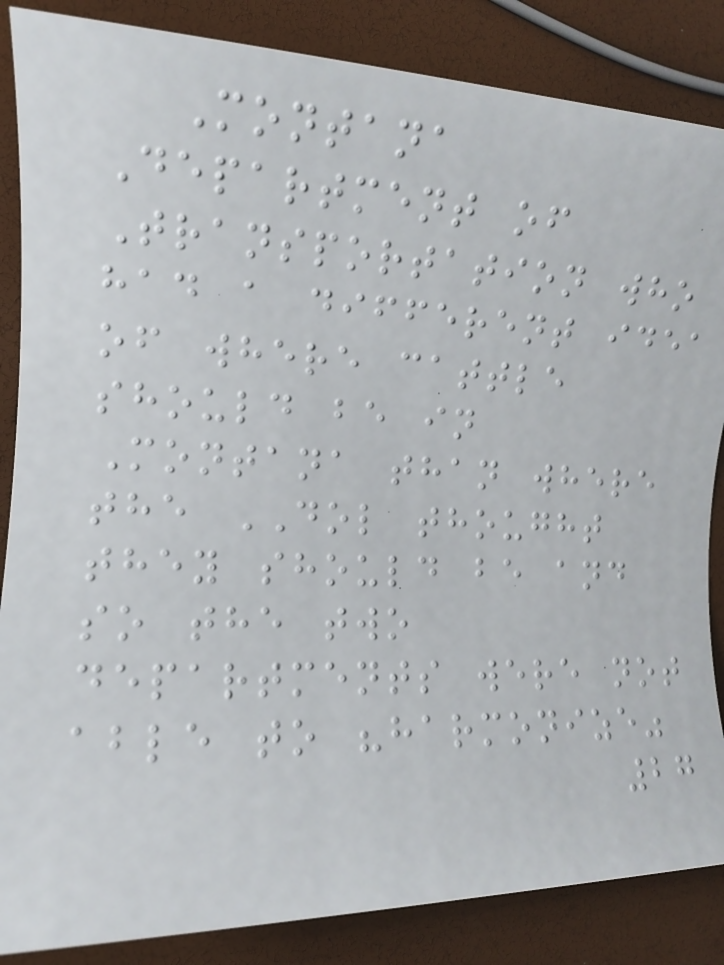Montana
Department of
Transportation who
had a different idea
of where cattle
should be in
Montana than where
the DOL thought
they should be and
so the two
departments were not
able to "harmonize"
27
